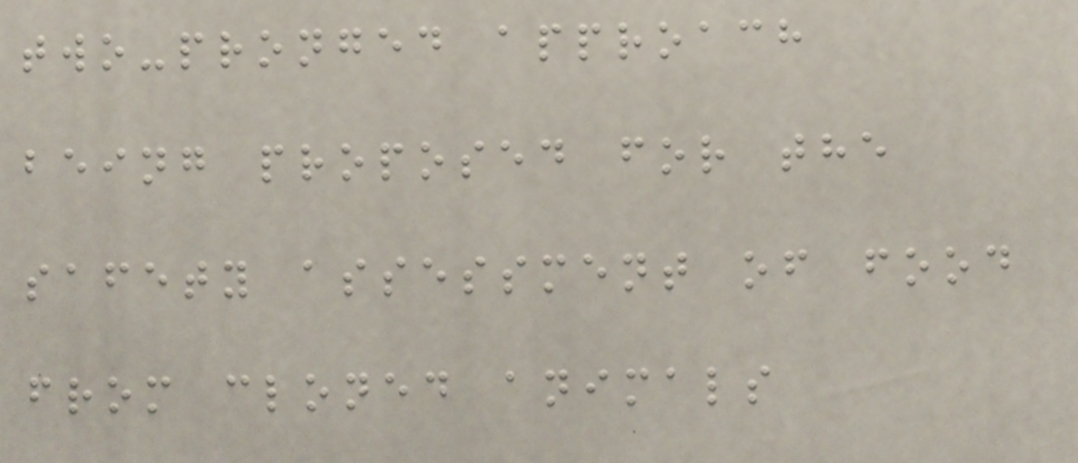two-pronged approach
being proposed for the
safety assessment of food
from cloned animals
